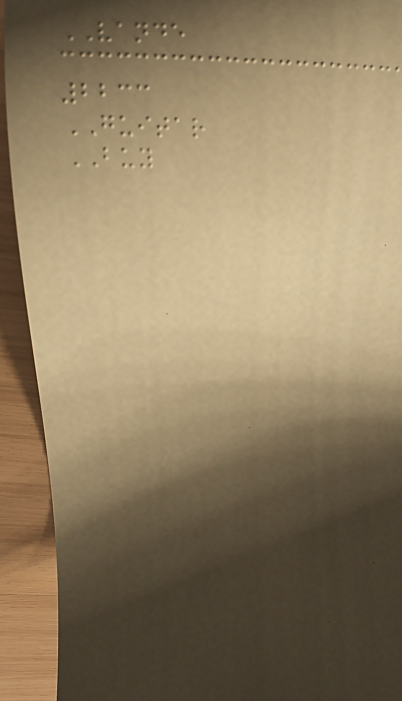VANDE
2233
GUITAR
BUY
